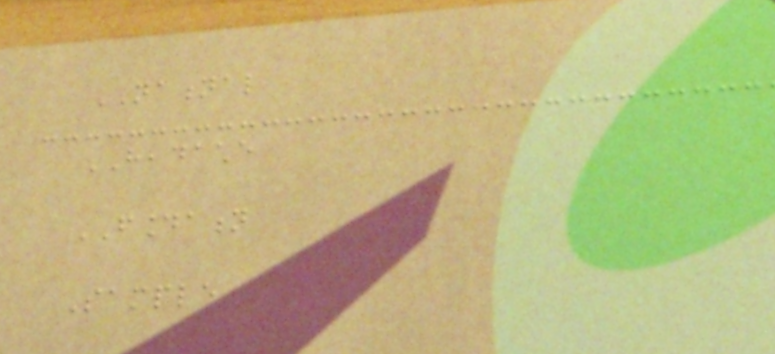NATIONAL
HEADACHE
FOUNDATION
Sample
